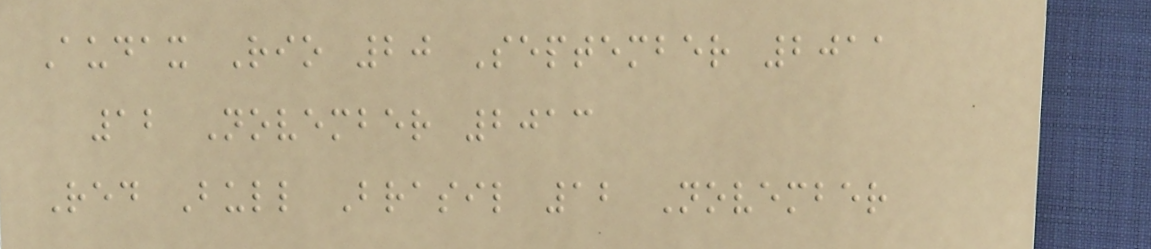Audax Rio 20 September 2011
12 November 2013
Red Bull Brasil 12 November
